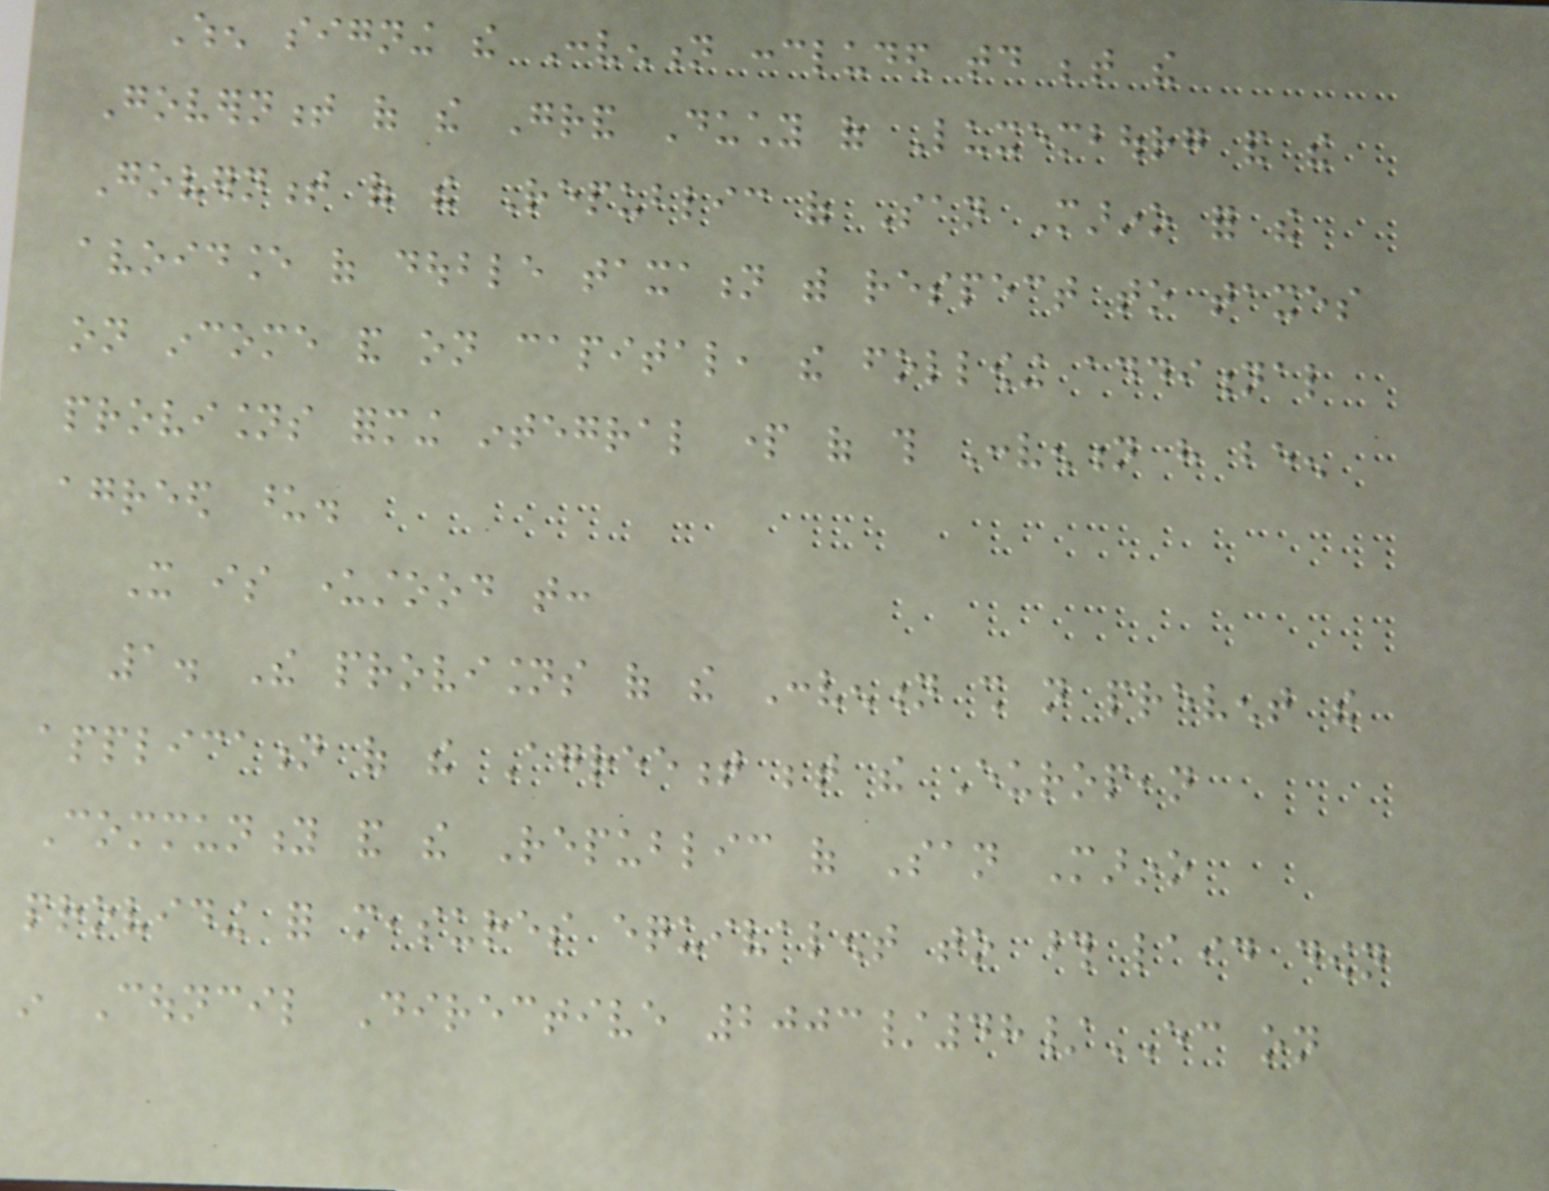When signing the Convention concluded today between the
Government of the Grand Duchy of Luxembourg and the
Government of the Republic of San Marino for the
avoidance of double taxation with respect to taxes
on income and on capital, the following additional
provisions forming integral part of this Convention have been
agreed upon.
It is understood that:
1. The provisions of the Convention shall not prevent the
application of the Agreement between the European
Community and the Republic of San Marino
providing for measures equivalent to those laid down
in Council Directive 2003/48/EC on
